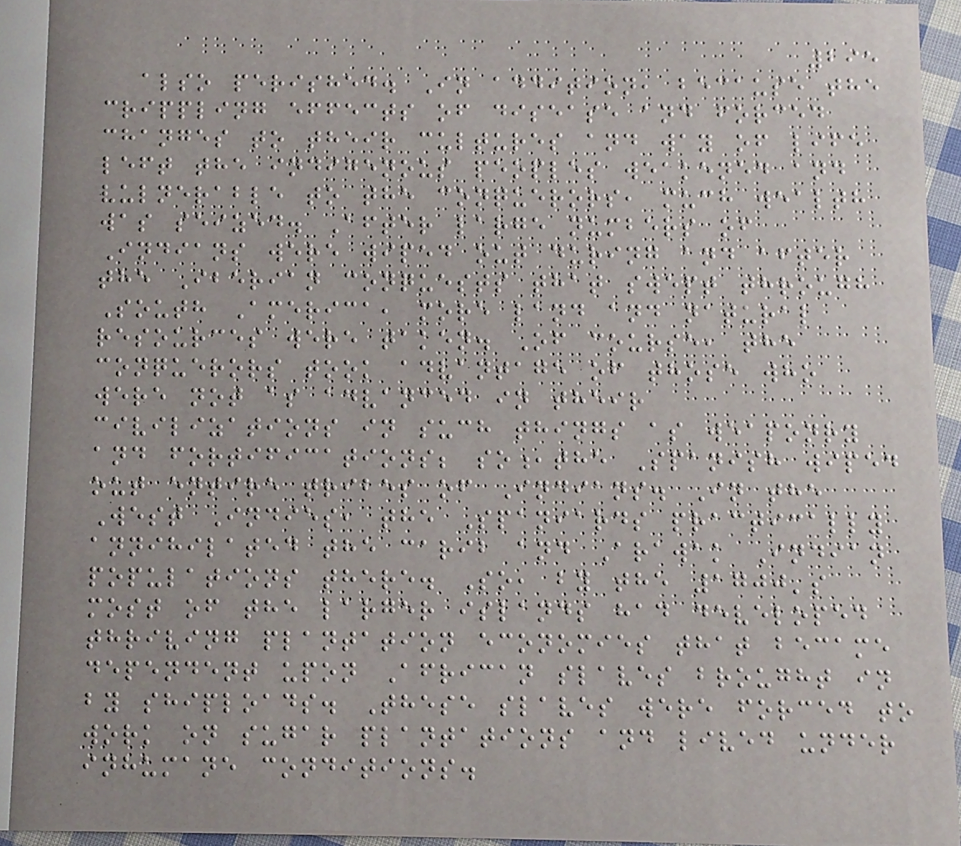295
also perished. In addition, because the
crippling effects of disease and forced
changes to their cultures and way of life
left the indigenous peoples weakened and
vulnerable to the conquerors, much wealth
was seized. After large numbers of
Indians were wiped out during and after
the Iberian conquests that swept through
South America, more land and natural
resources were taken. Of course, the
conquerors took advantage of those who
were not as advanced in their
civilizations in such things as weaponry
and fortifications; so,the Spanish wiped
out entire tribes of Indians. In the
West Indies, the Spaniards practically
annihilated the carib and Arawak Indian
populations there. So, by the 1700's
most of the larger islands had developed
thriving plantation economies that became
dependent upon African slaves brought in
by shiploads. These slaves were forced to
work on sugar plantations and lived under
inhumane conditions.
